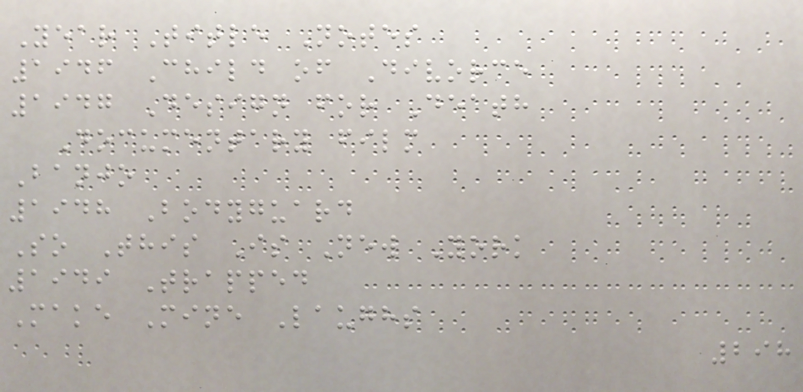Year Title Notes
1946 Child of Divorce
1947 Design for Death
Documentary film
Banjo
1948 Bodyguard
So This Is New York
1949 Trapped
Make Mine Laughs
298
